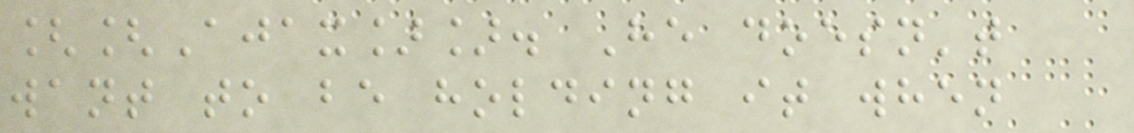[[Ajax]]. He doesn't
want to be holding it when
